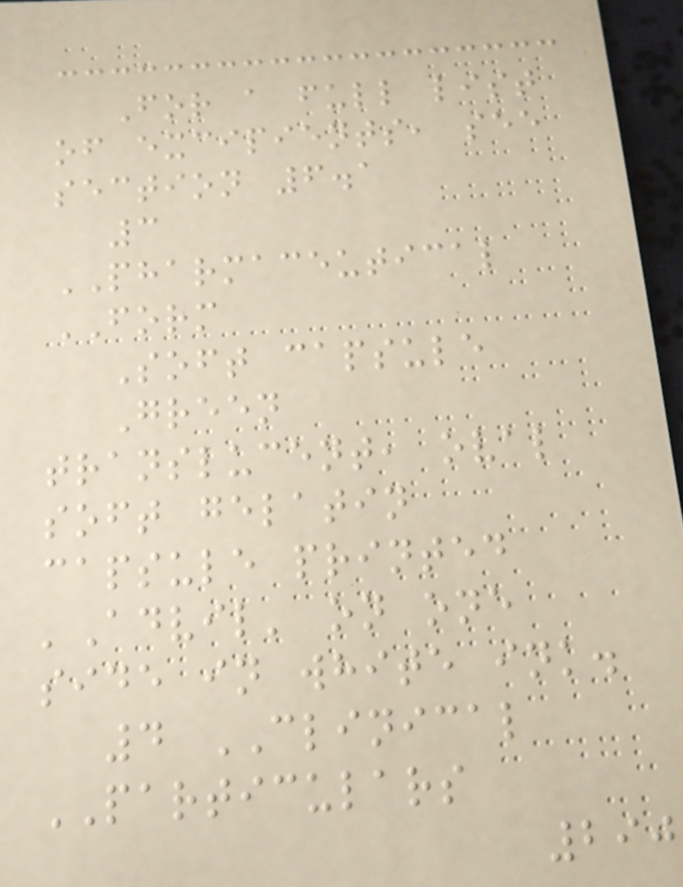For a full list
of excipients, see
section 6.1
3
PHARMACEUTICAL
FORM
Soft capsule
Green
translucent, oval
soft gelatin
capsule printed
'Advil' on one
side in white ink.
4 CLINICAL
PARTICULARS
290
